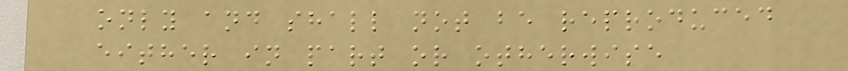only and shall not be reproduced
either in part or otherwise
